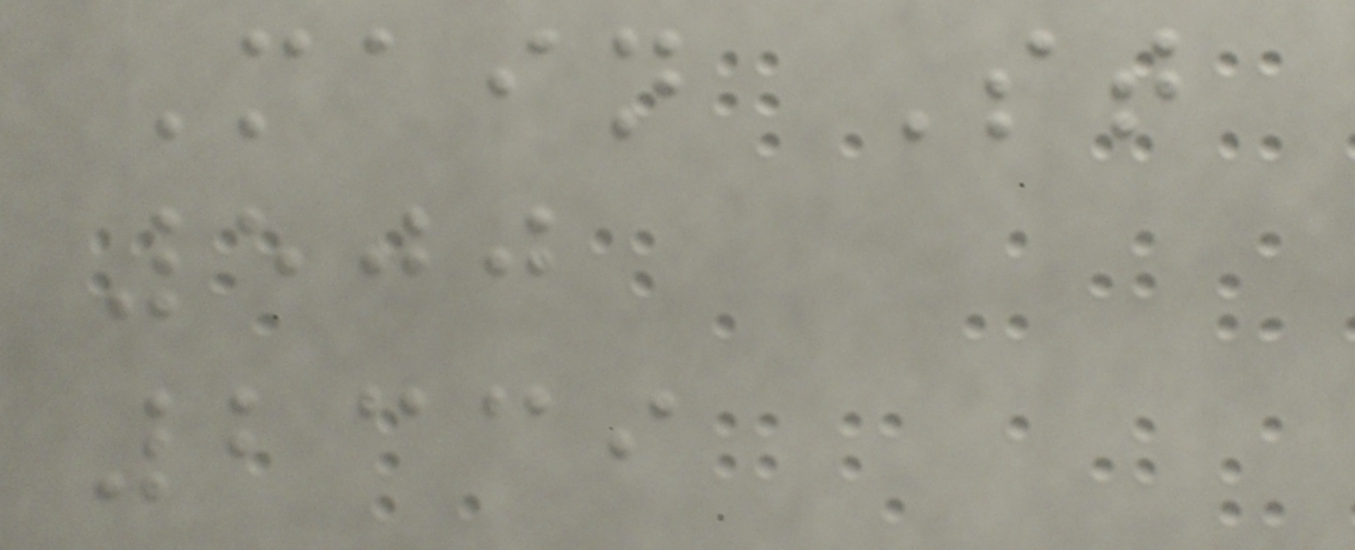Main St
500
2339
